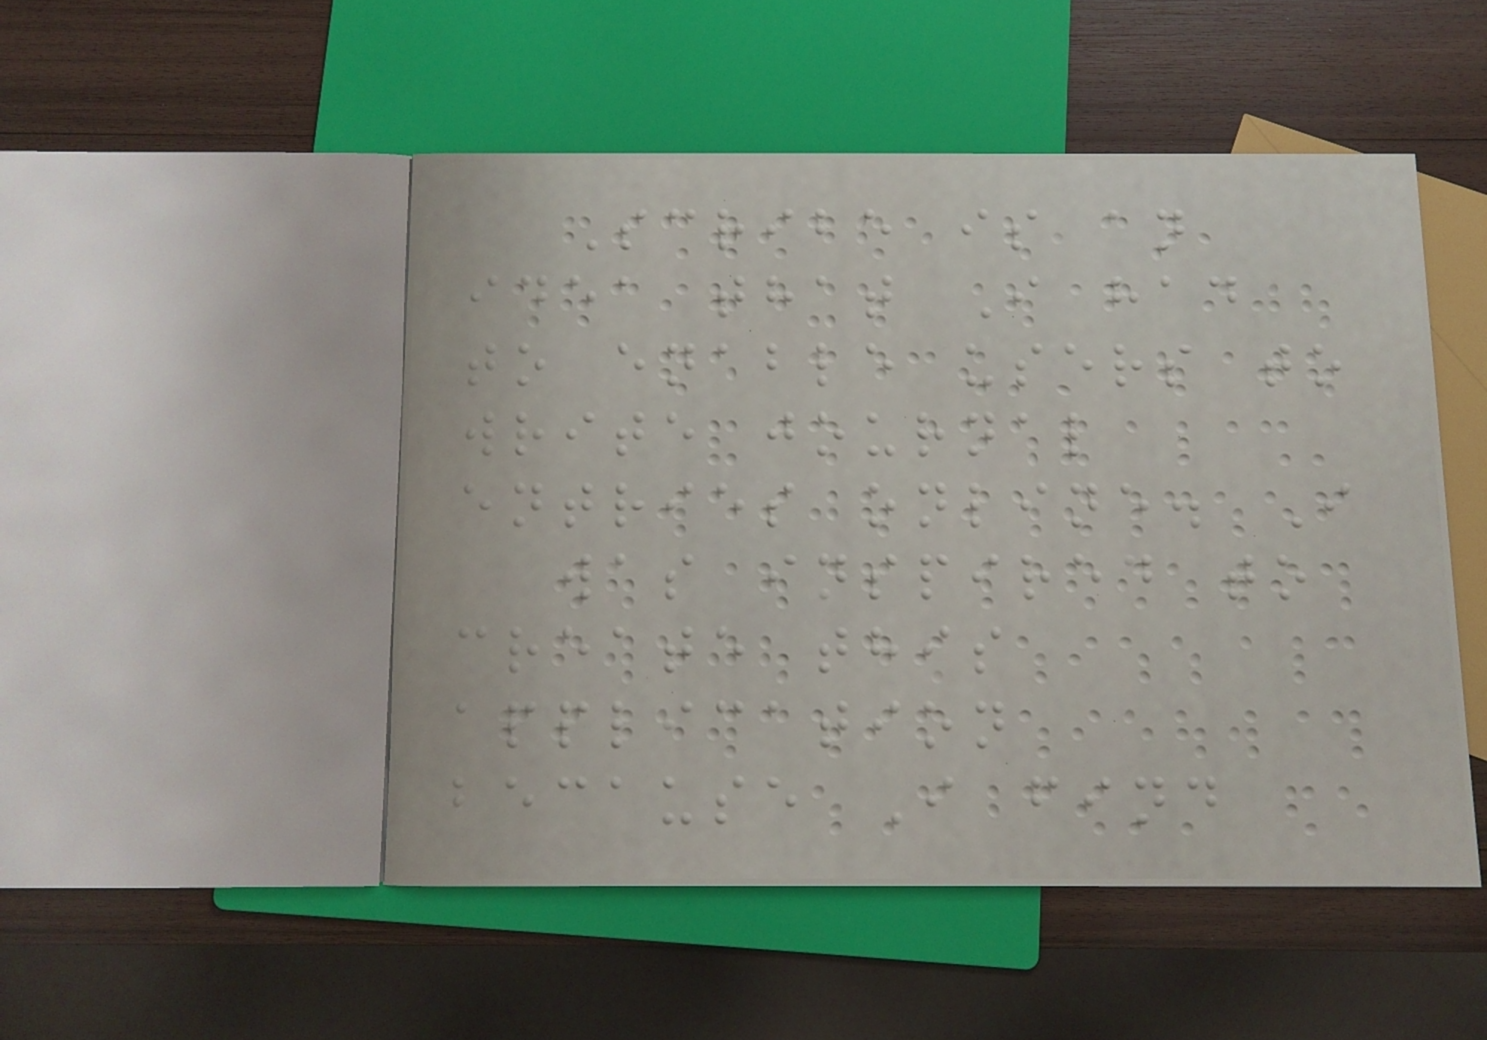Scribe is an
idea that I had
to enable users to
write journal
entries online. I
was inspired to
create this
application
because I find
